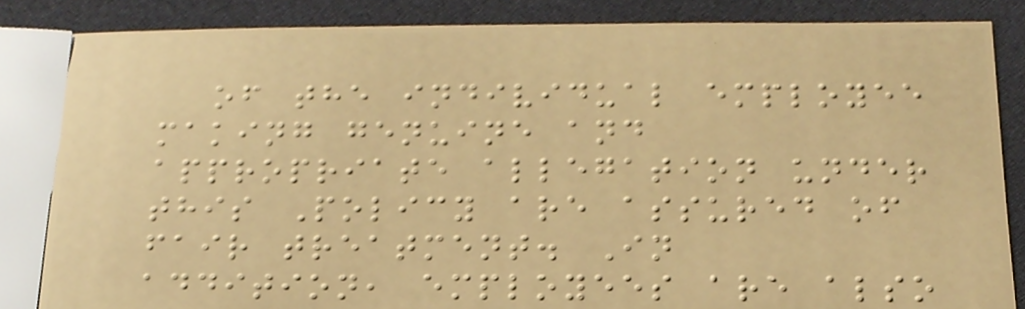of the individual employee
making genuine and
appropriate allegation under
this Policy are assured of
fair treatment. In
addition, employees are also
